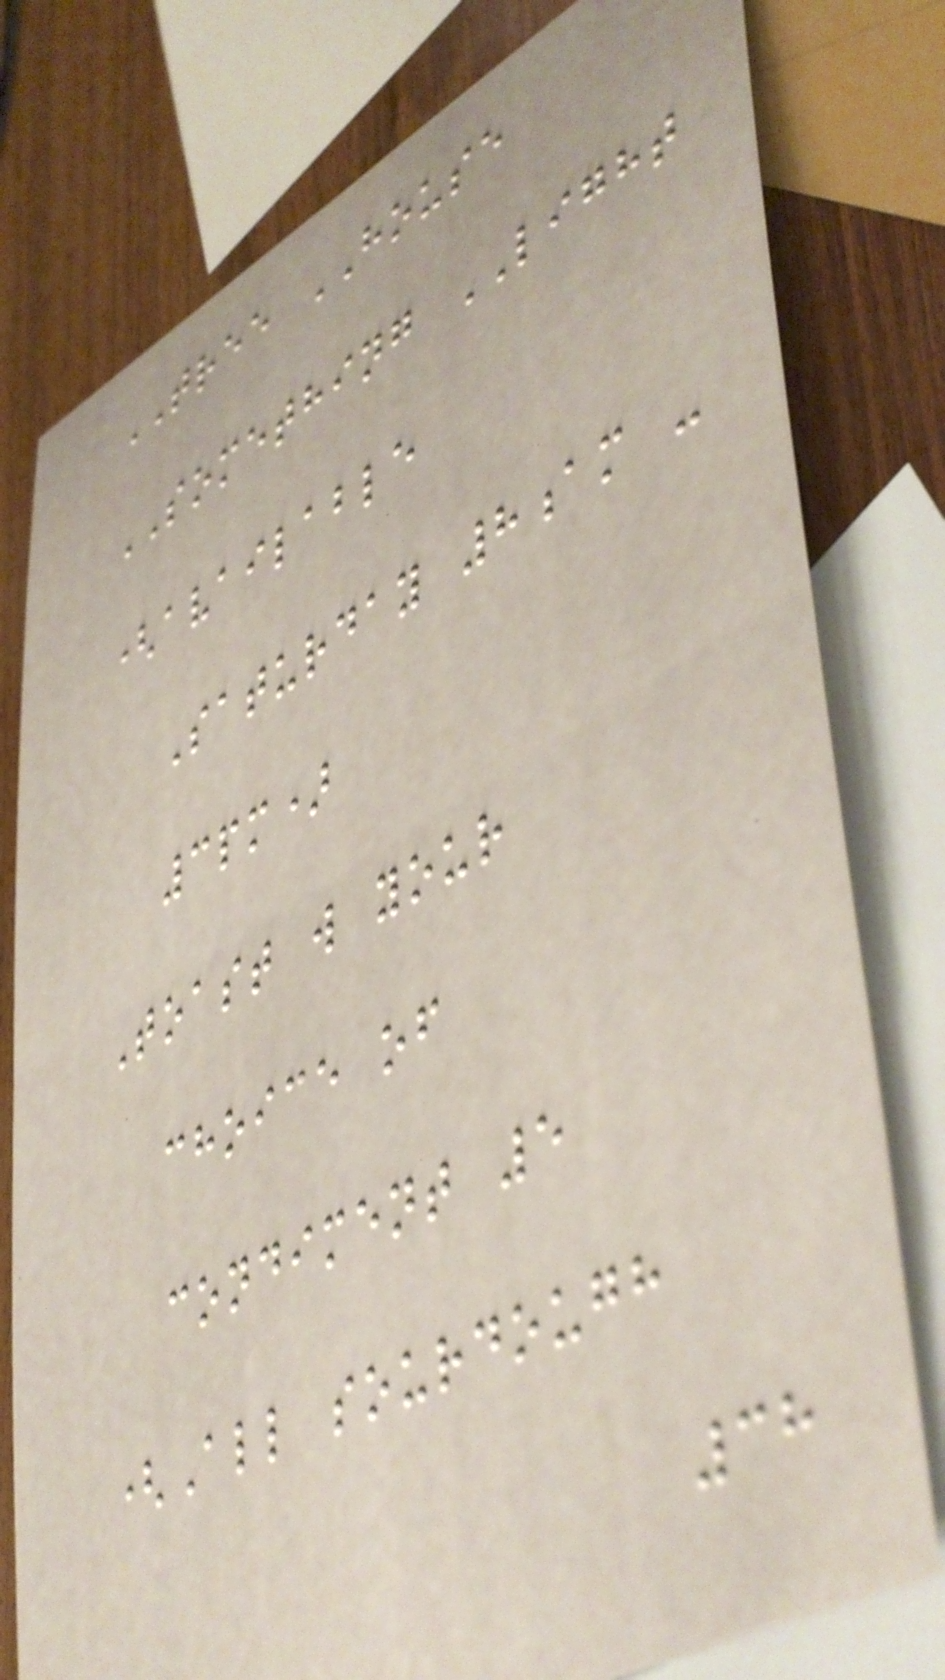TREE HOUSE
SOMETHING LIGHT
(available
Saturday 8am -
3pm)
Toast w your
choice of
condiment 5
(All sourdough
38
